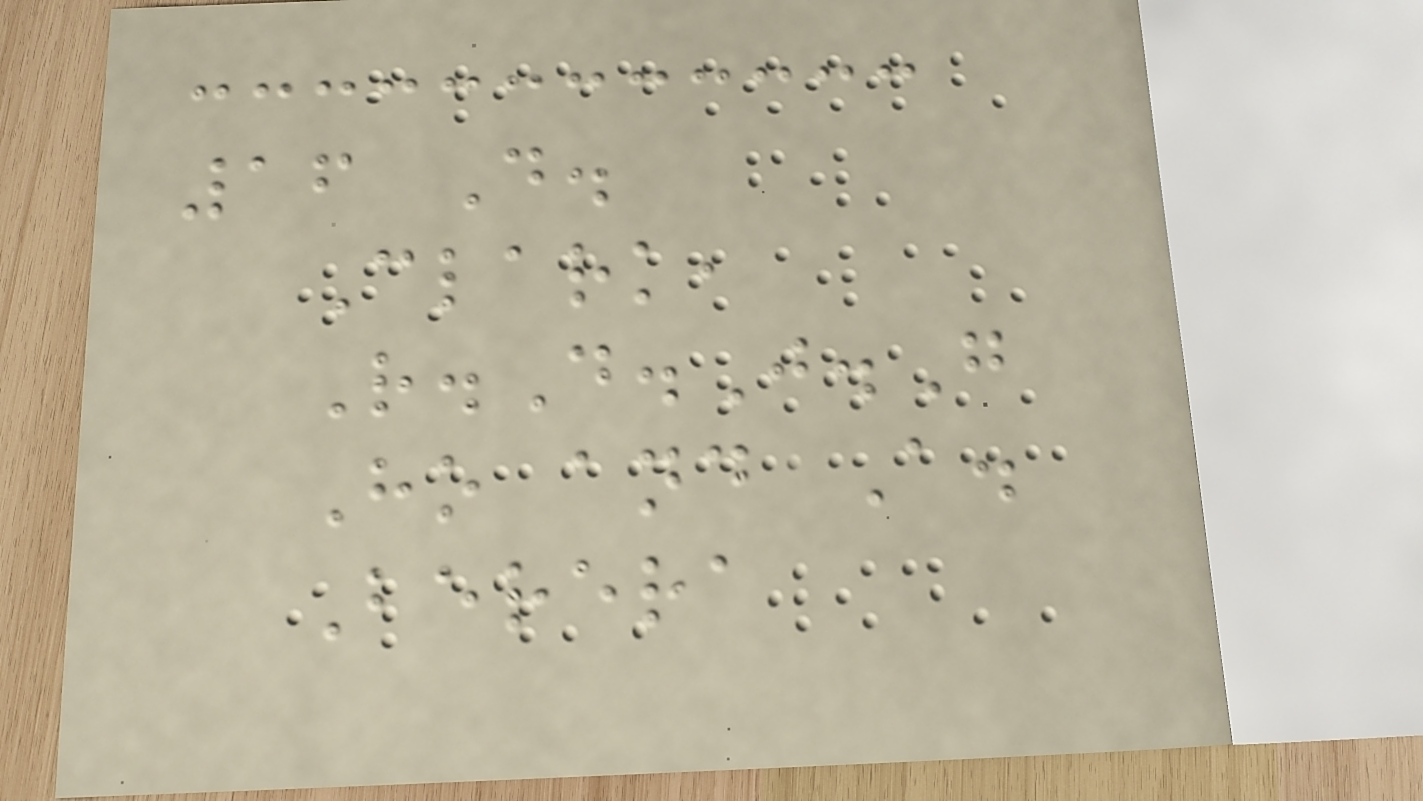16 D.
Clark,
R.D.J.G
Ho and A.
Berera
